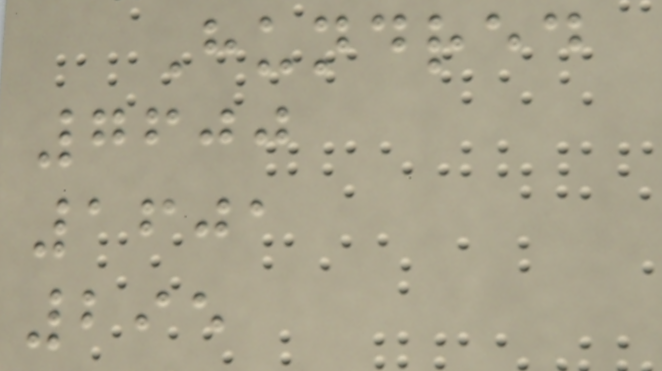Hundred
7600
1601
295
